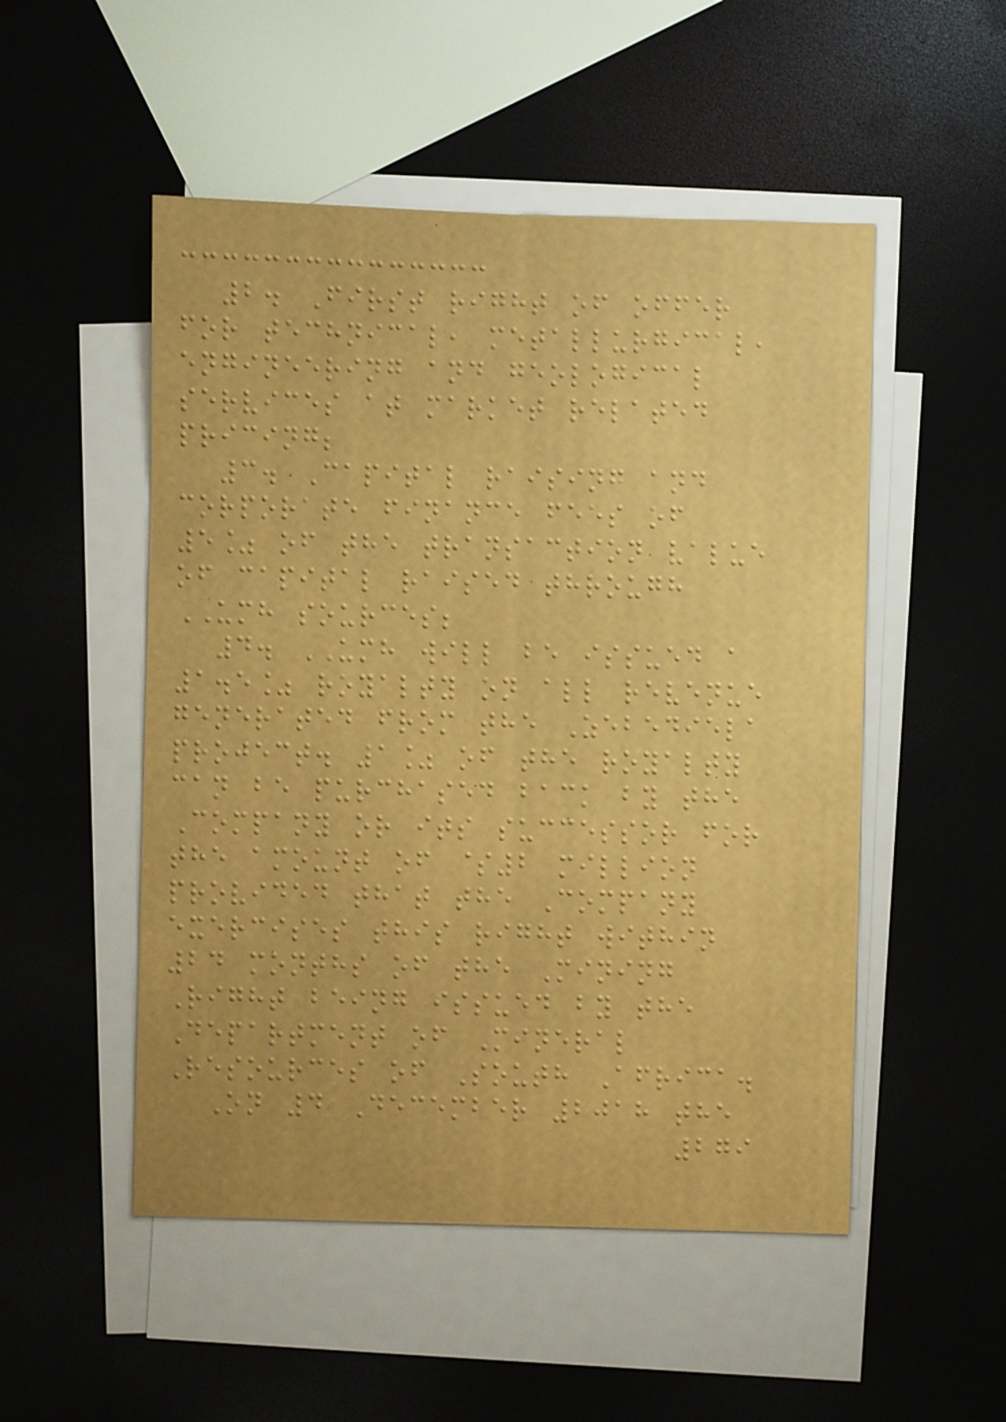2. First right of offer
for technical, metallurgical,
engineering and geological
services at market related
pricing;
3. Capital raising and
corporate finance fees of
5% of the transaction value
of capital raised through
UMH sources;
4. UMH will be issued a
1.5% royalty on all revenue
generated from the Zebediela
project. 1% of the royalty
can be purchased back by the
Company or its successor for
the amount of $2 million
provided that the Company
exercises this right within
24 months of the Mining
Right being issued by the
Department of Mineral
Resources of South Africa.
On 4 December 2018 the
279
